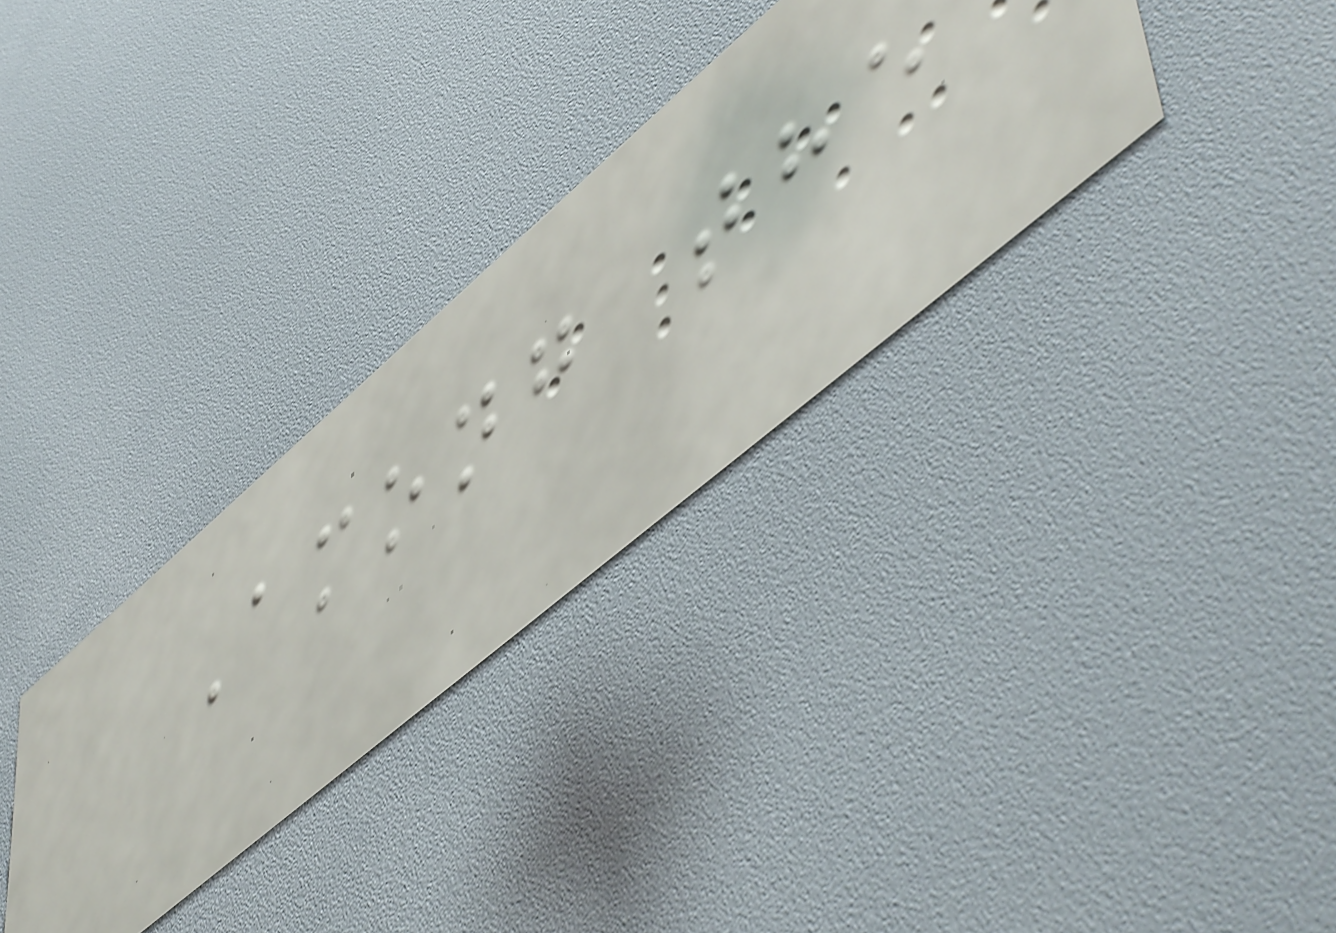Among the
